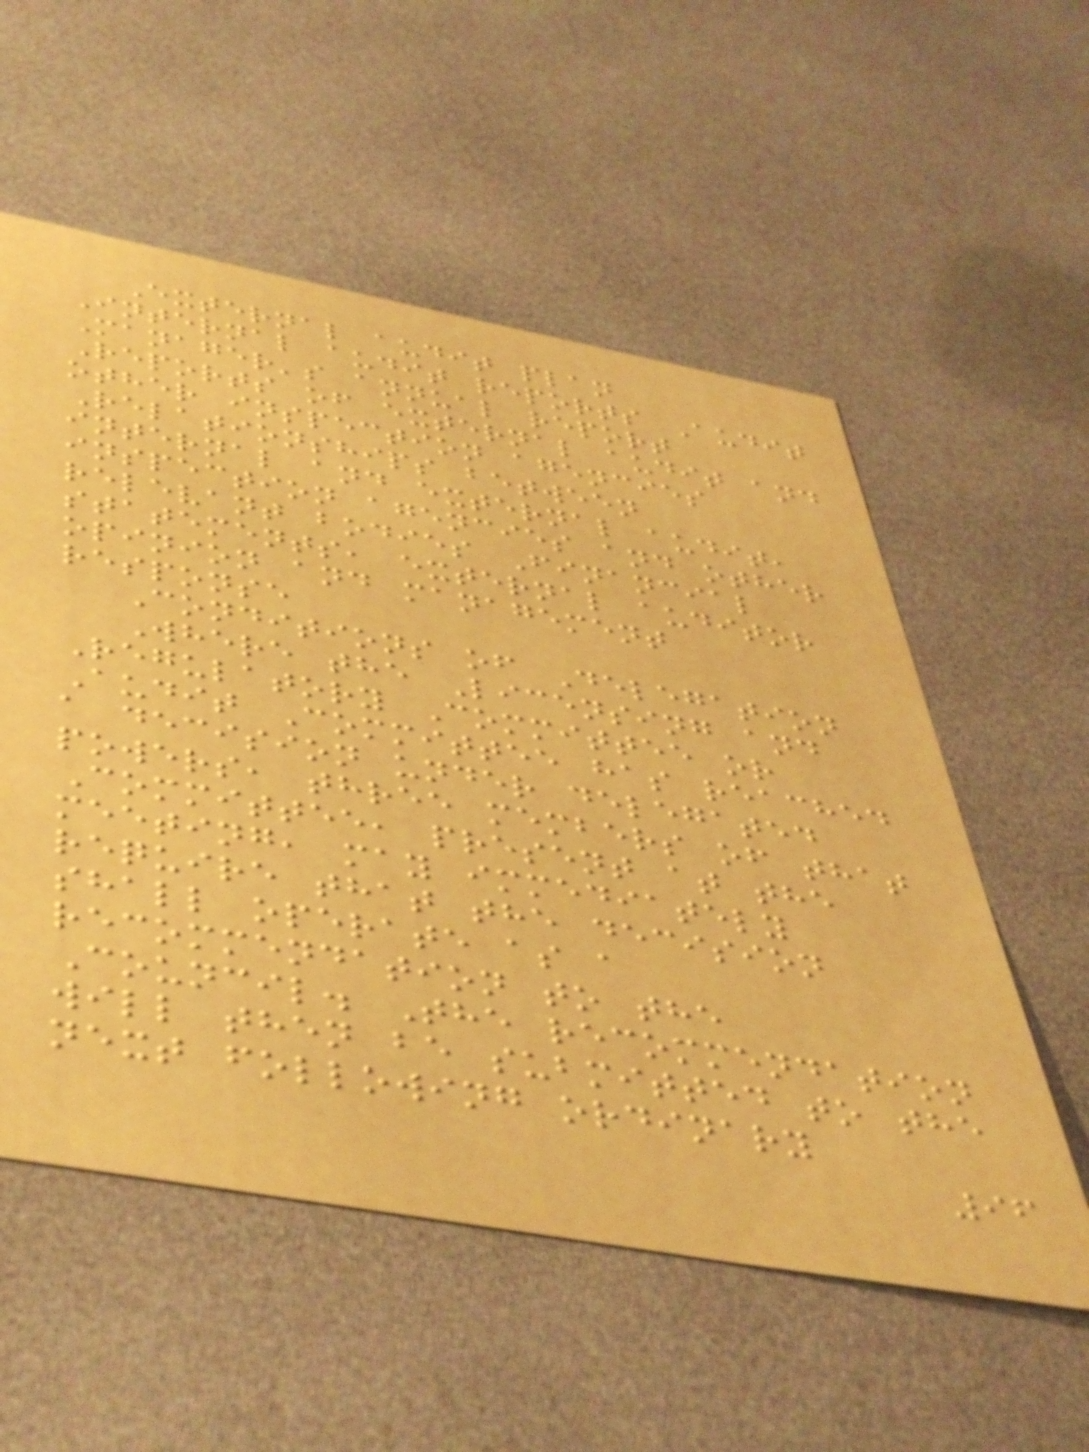External audit plan
Internal audit reports Audit
Manager's annual report
Reports of external audit and
other inspection agencies
Relationships between
internal and external audit,
inspection agencies and other
relevant bodies Financial
statements, external auditor
opinion and management
response
Conditions of Delegation
Where the Licensing and
Regulatory Committee or
Audit Committee has reached
a decision under delegated
powers, three members of that
Committee, present at the
meeting, may immediately
require that the decision
shall operate as a
recommendation to the
Council. The recommendation
will then be submitted to the
next following ordinary
96
